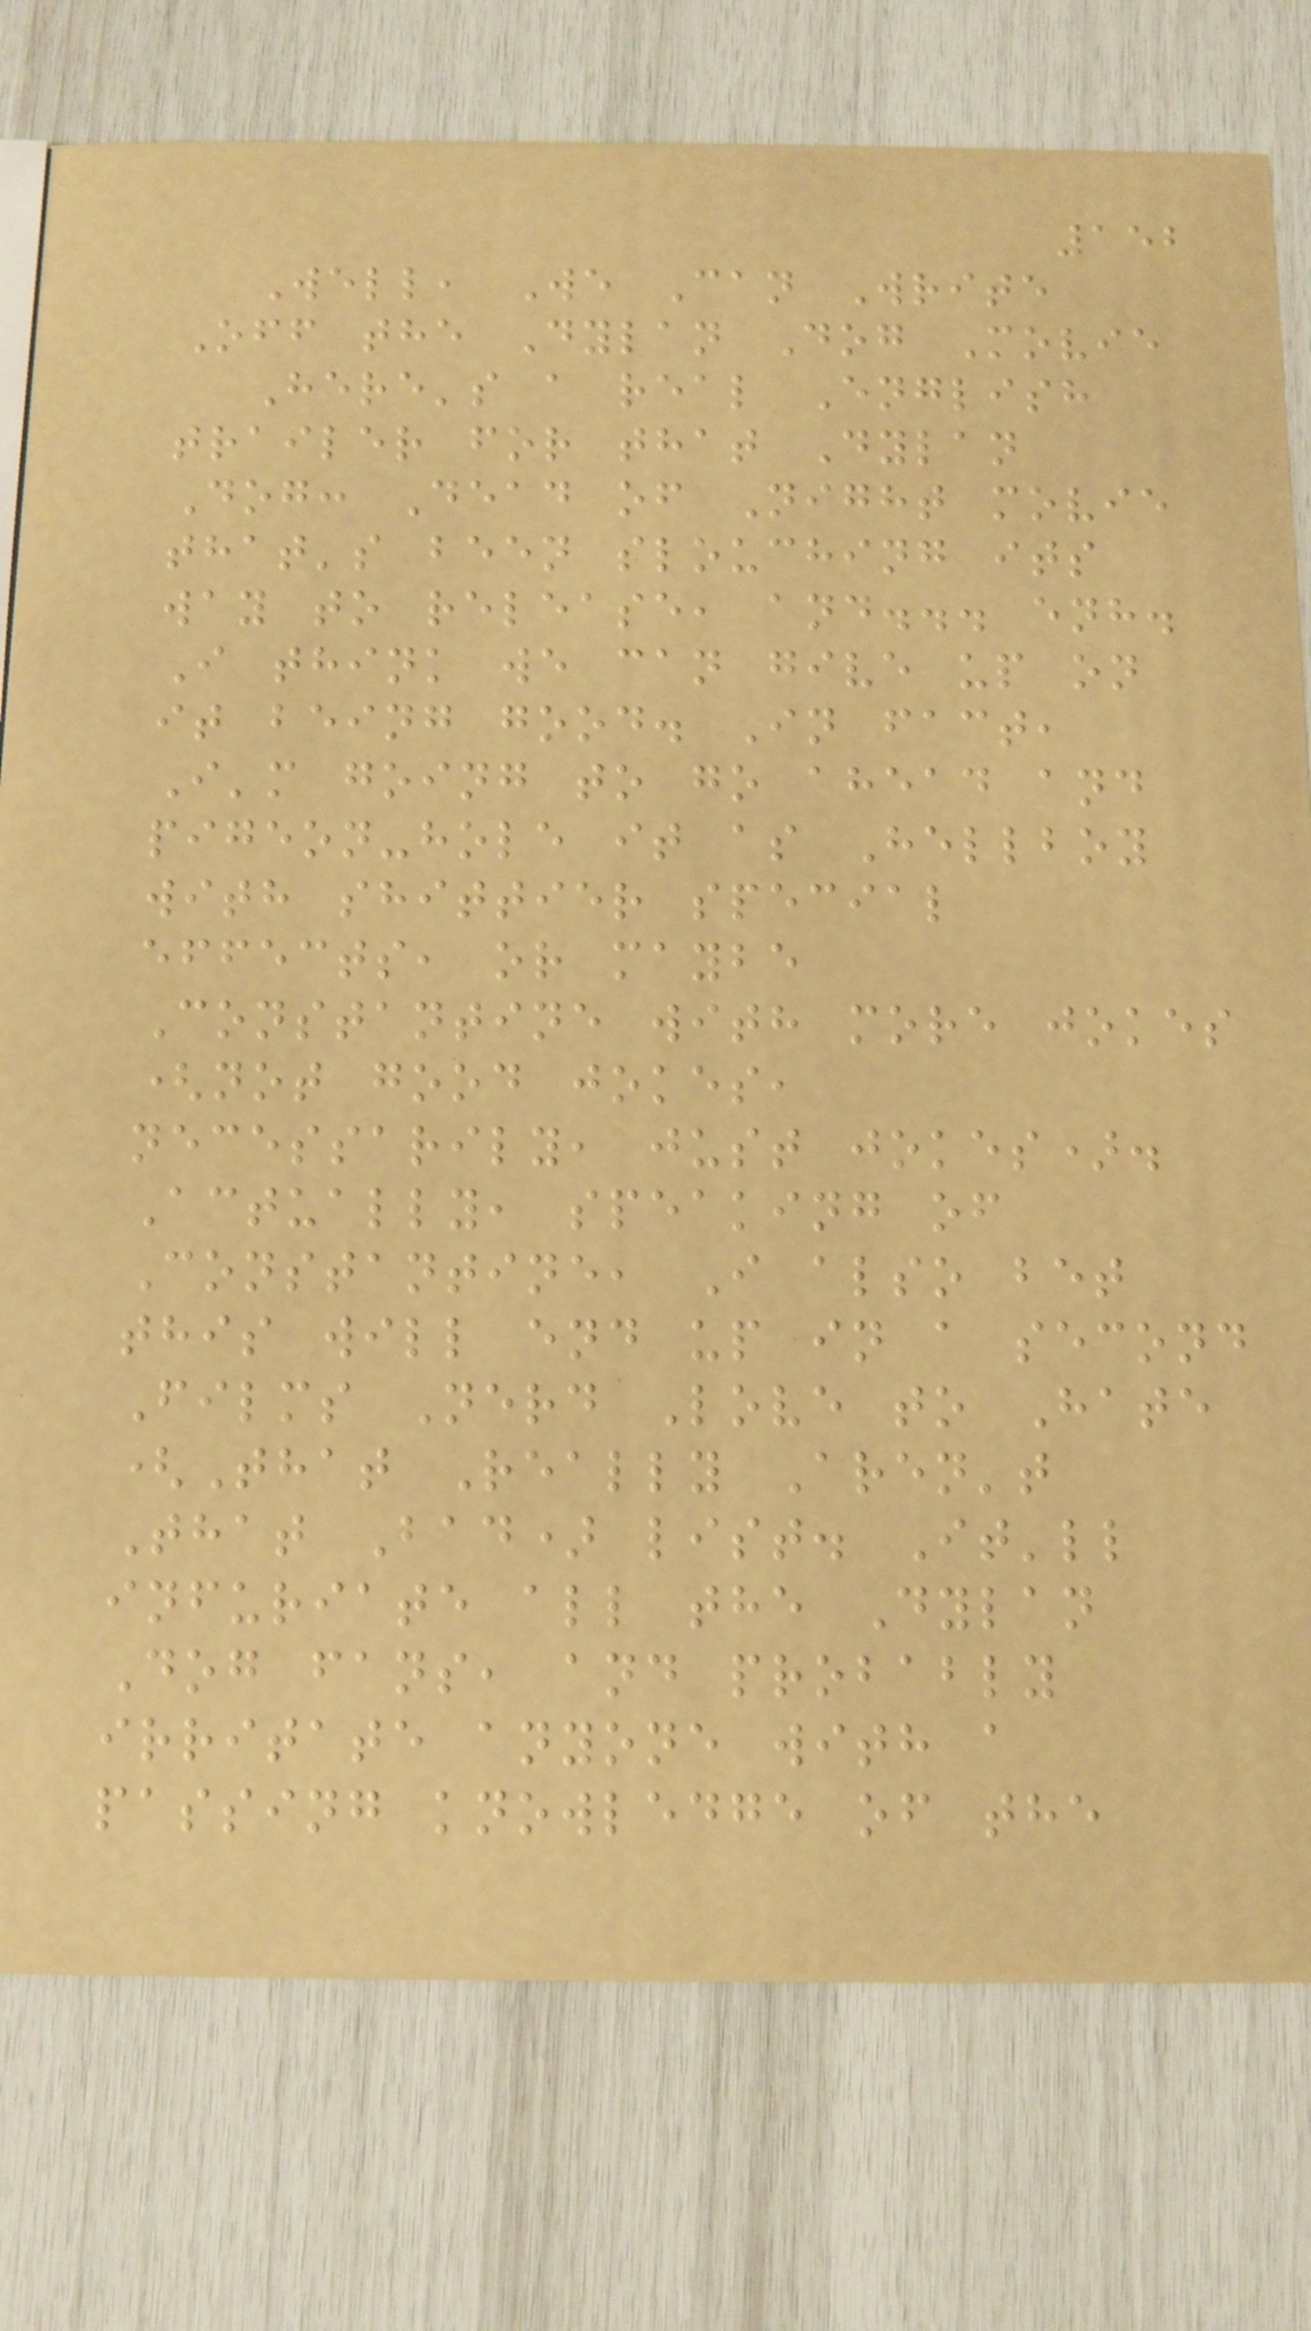152
Well, We Can Write
Off the Dylan Dog Movie
Here's a real English
trailer for that Dylan
Dog: Dead of Night movie
that's been slouching its
way to release, and... enh.
I think we can give up on
it being good. In fact,
I'm going to go ahead and
pigeon-hole it as Hellboy
with shittier special
effects, or maybe
Constantine with more jokes
(not good jokes,
necessarily, just jokes).
Actually, speaking of
Constantine, I also bet
this will end up in a second
Films Nerd Love to Hate
(That Really Aren't
That Bad) list. It'll
infuriate all the Dylan
Dog fans, and probably
irritate anyone with a
passing knowledge of the
